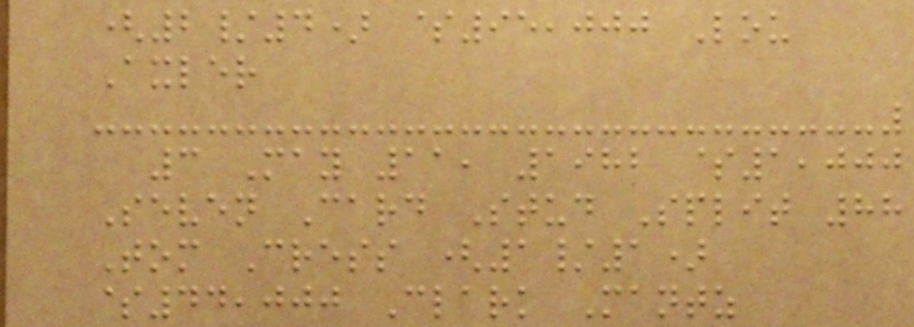(2/4) $95,000 Lou
Axler
3 May 11, 1982 $1,000
Seven Card Stud Split 88
Tom Cress (1/1)
$44,000 Clark Mantz
